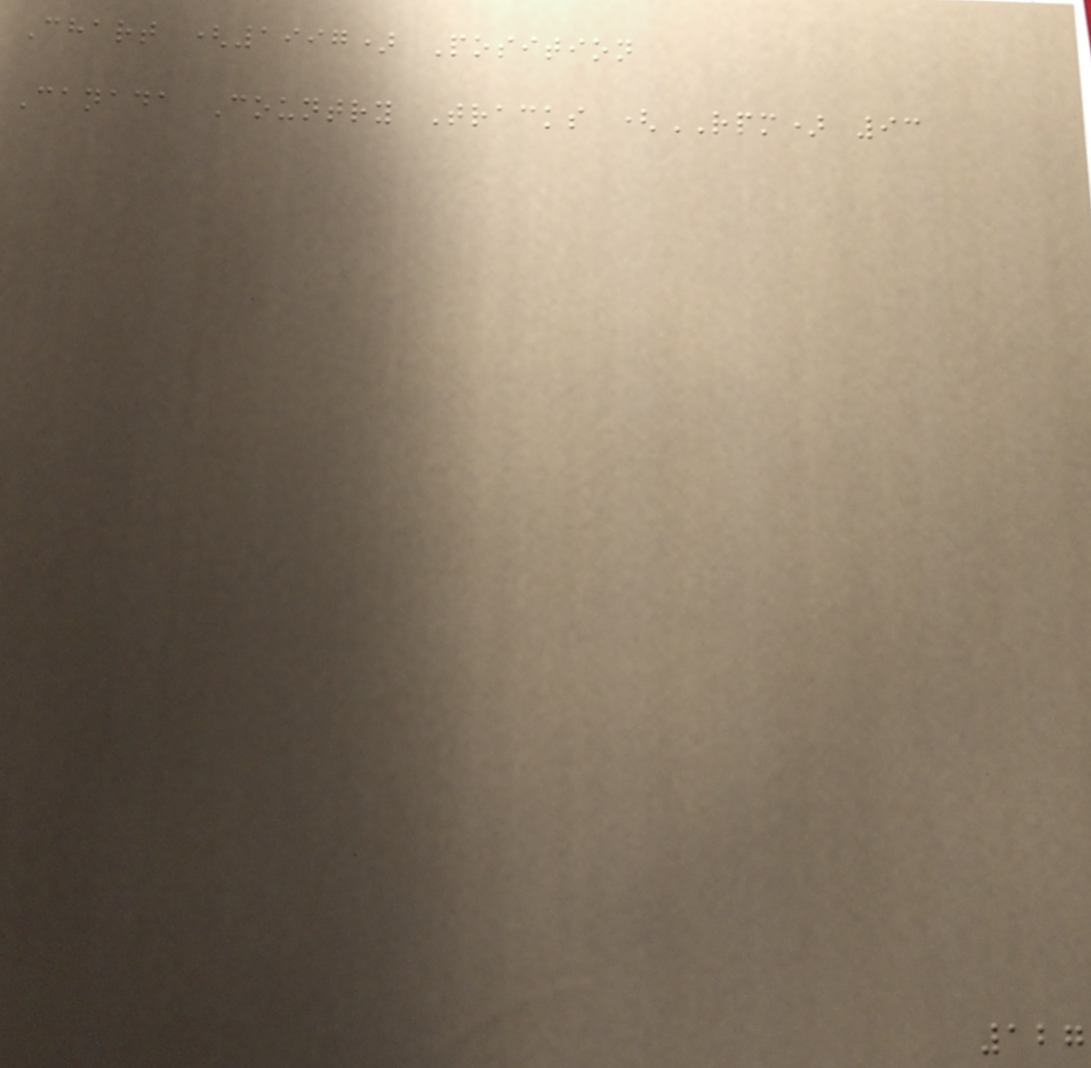Chart (1997) Position
Canada Country Tracks (RPM) 93
127
